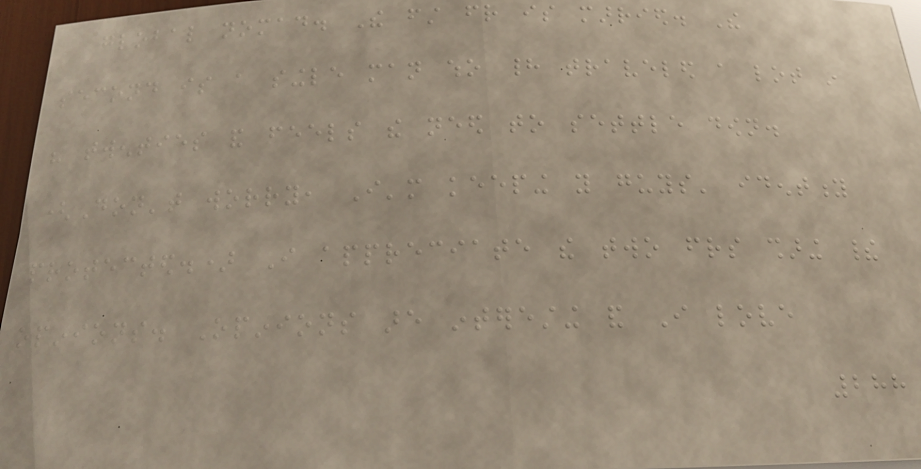global nomad. The first friend is married. The
second is a single man who had traveled a lot in
his twenties and feels the need to settle down.
(Don't worry, I'm keeping you guys' identity
protected.) I appreciate the two friends sharing their
opinions. Opinions are interesting and I love
288
